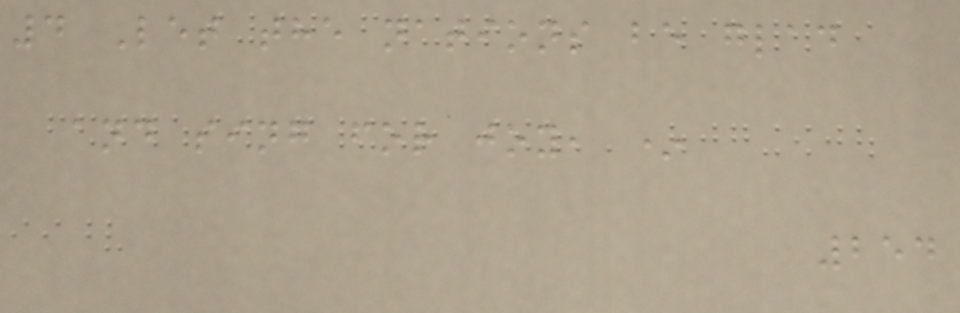4 Let the nations be glad
and sing for joy, *
254
